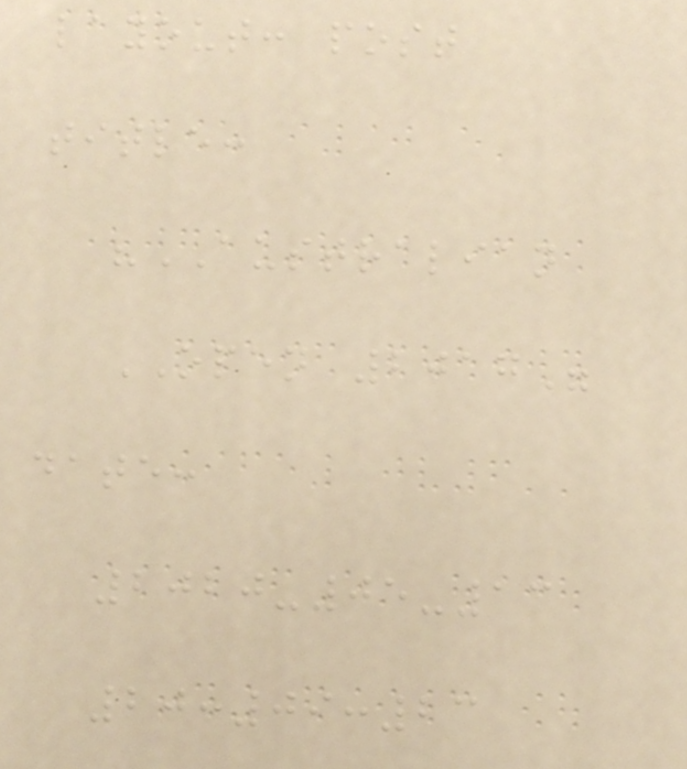layout: post
title:
"AUSTRALIAN
OPEN 2017"
date:
2020-05-13
20:09:23
